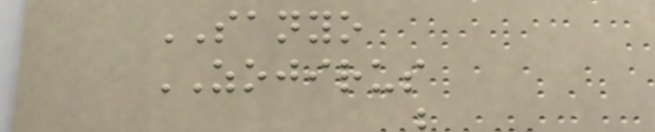SANYO
ZOJIRUS
